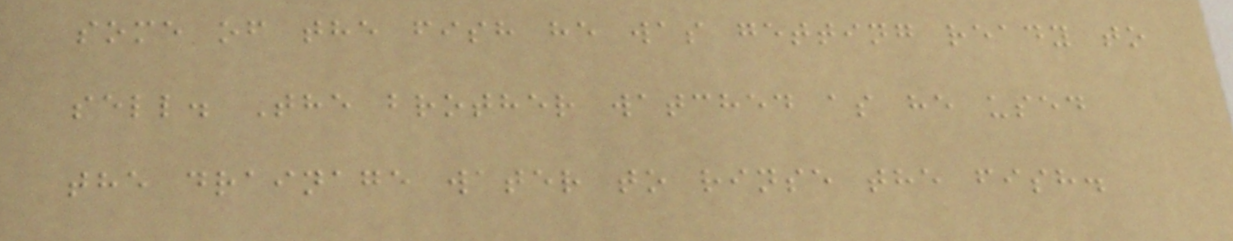some of the fish he was getting ready to
sell. The brother watched as he used
the drainage water to rinse the fish.
